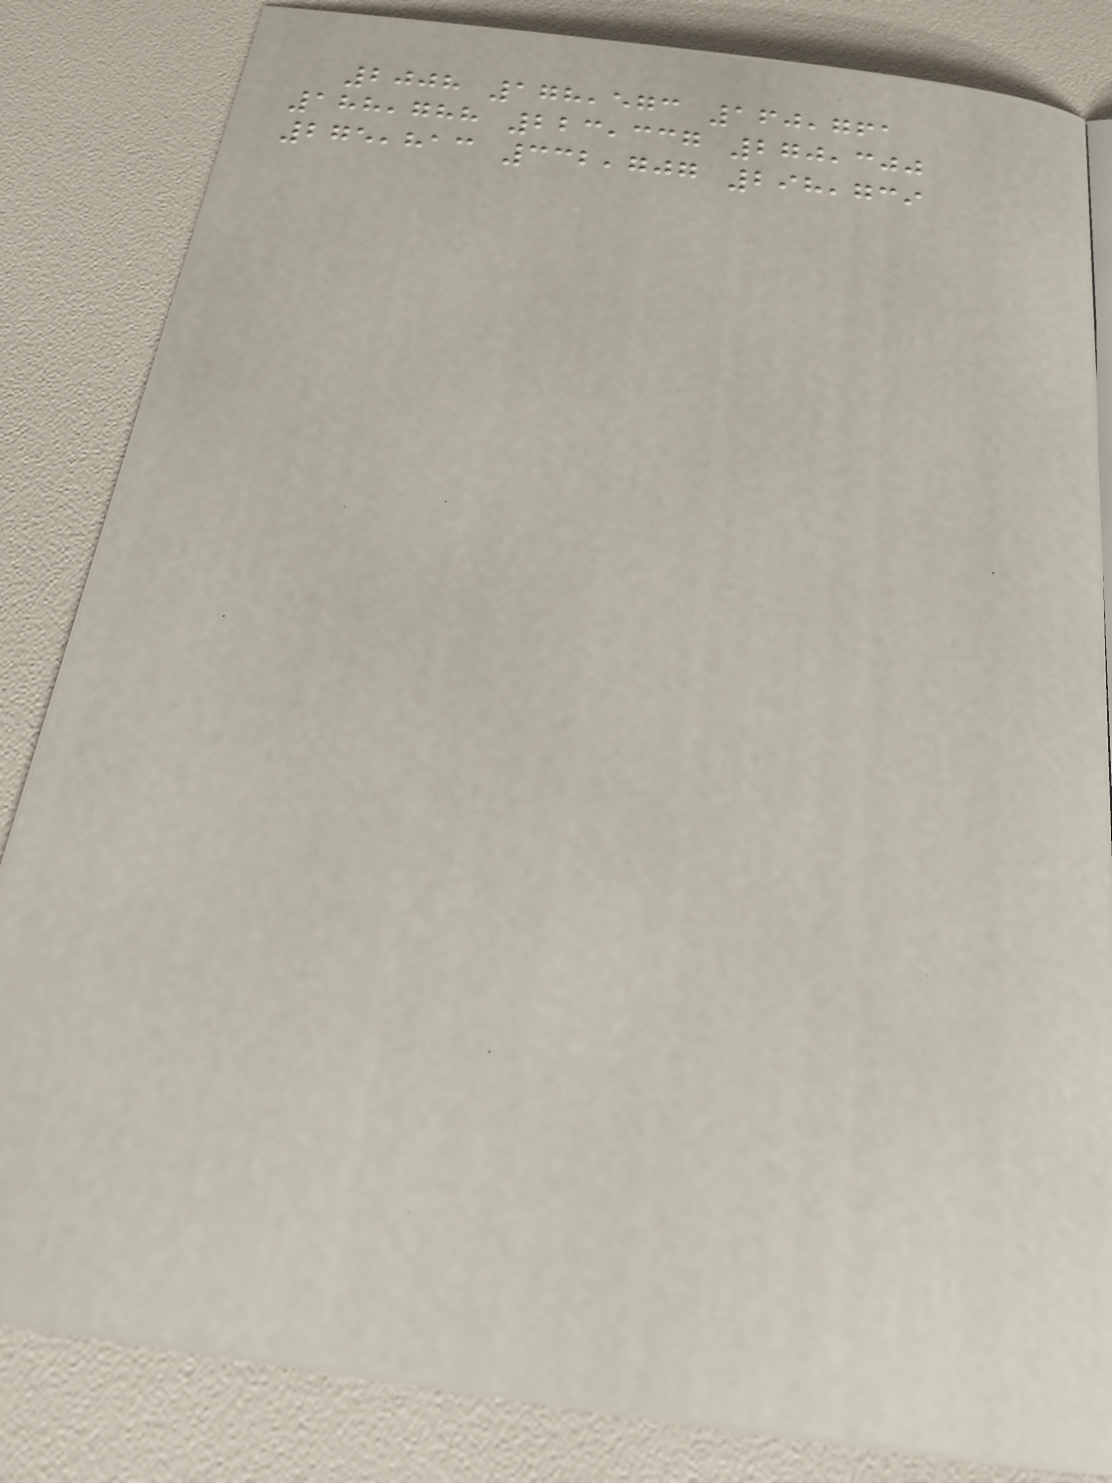2008 178,573 160,761
188,788 223,337 270,300
275,813 332,707 298,739
